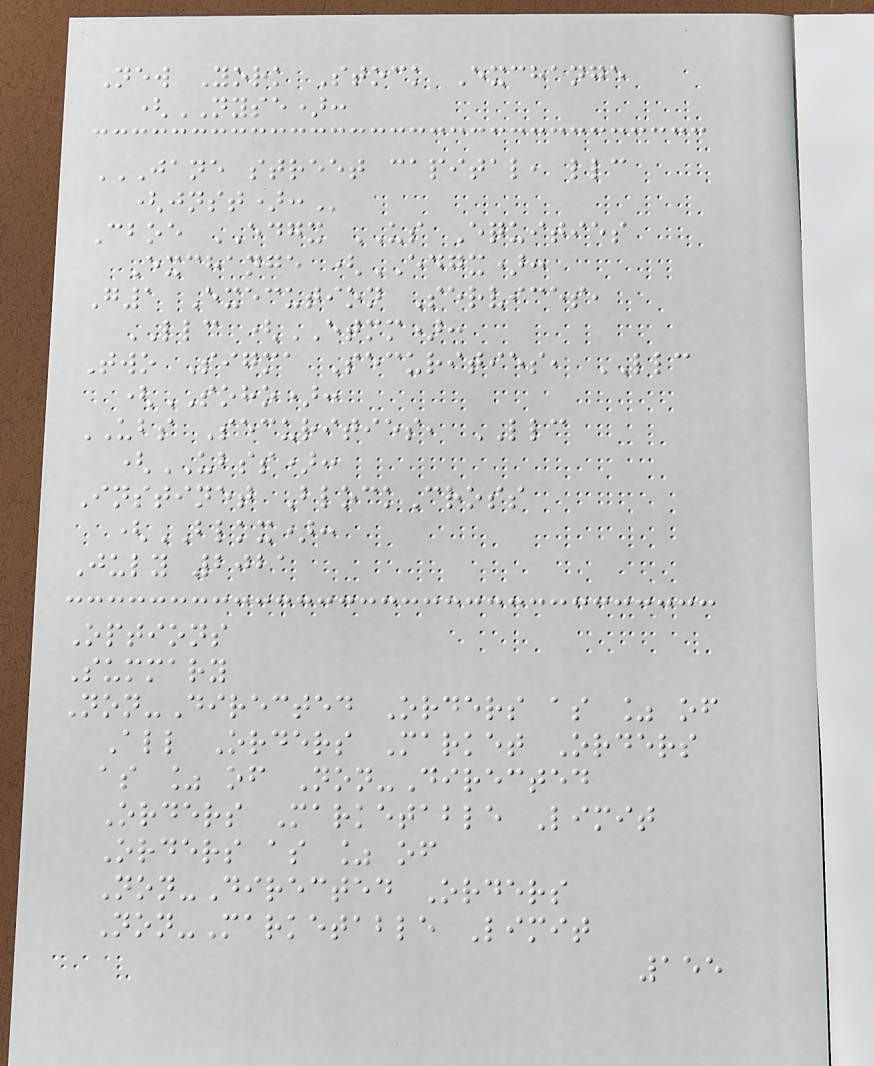New York Stock Exchange
(NYSE):
JANE STREET CAPITAL, LLC
(JNST):
Cboe EDGX US Equities
Exchange (EDGX):
G1 Execution Services,
LLC (ETMM):
Two Sigma Securities, LLC
(SOHO):
UBS Securities, LLC
(UBSS):
Instinet BlockCross
(BLKX):
July 2021
Options
Summary
Non-Directed Orders as % of
All Orders Market Orders
as % of Non-Directed
Orders Marketable Limit
Orders as % of
Non-Directed Orders
Non-Marketable Limit
155
